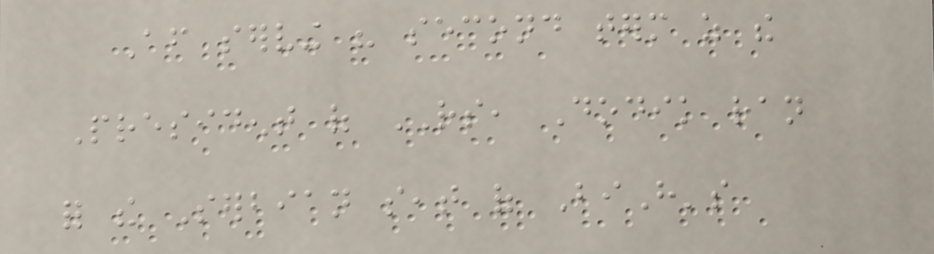After serving his second term as the
President of RS, Dodik ran
for the Serbian seat of BiH's
